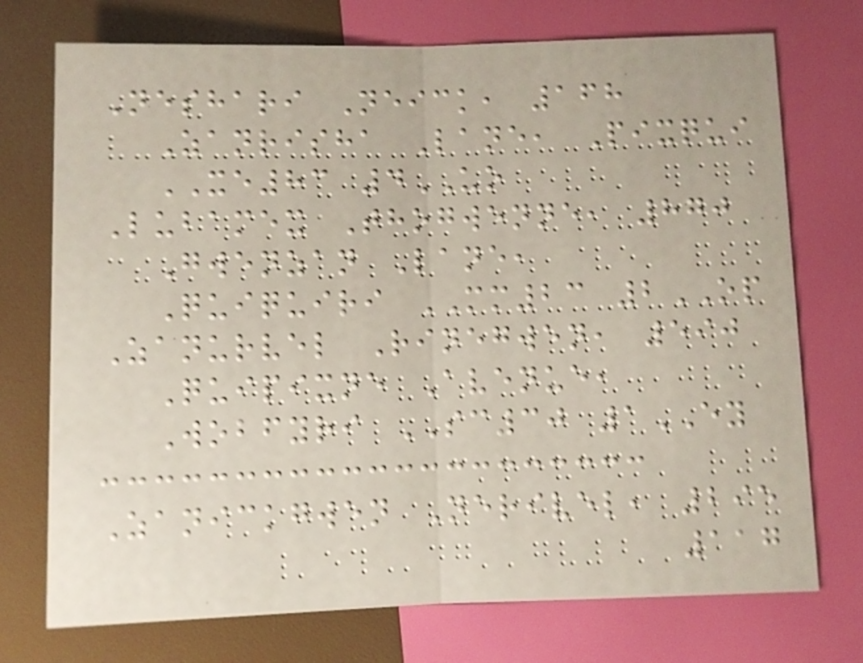Neshari Neick, 168
Zanrisha Lane, Pixqui
XE83 4UO
Lubamex Thogwenne, 870
Gwenzan Lane,
Quiquiri MM23 2OP
Zanurvel Rinegwen, 590
Quipixne Avenue,
Wobfyri SC30 1EY
Zanickgwen Nerivel, 295
117
